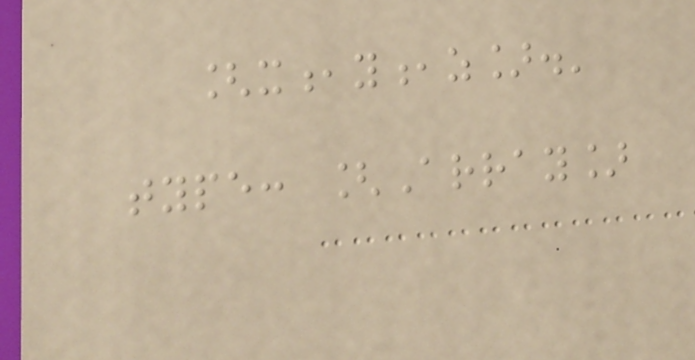[x,y,z].'
type: [Array]
